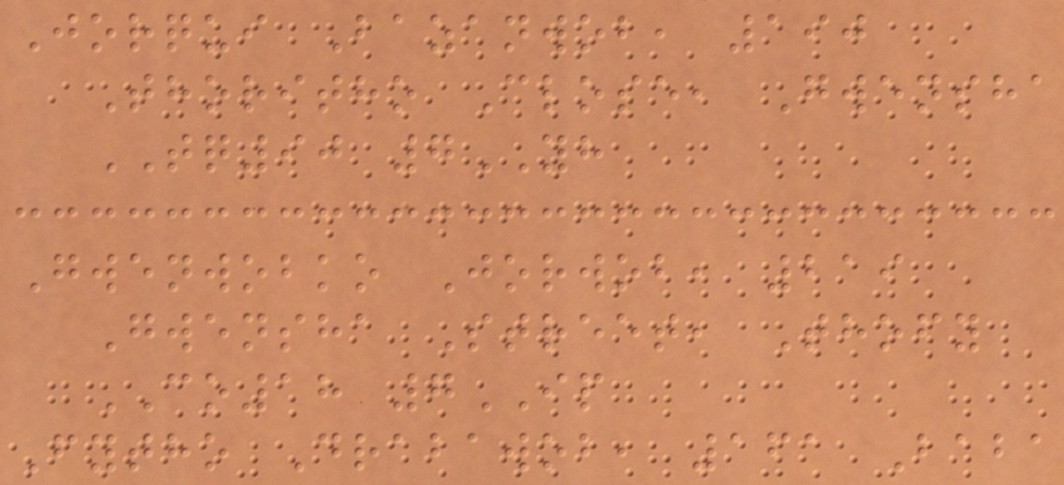Jorqui Bazanwob, 190
Thoritho Close, Gwensha
TQ90 7YH
Gwenwobko Jorwob, 219
Gwensha Street, Thofy
CO18 7IP
Fytho Drabawob, 161 Baba
